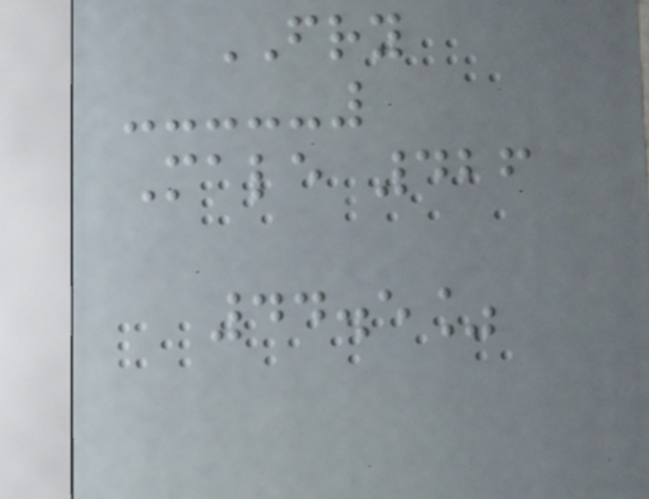FRY
Male 426
44.5%
